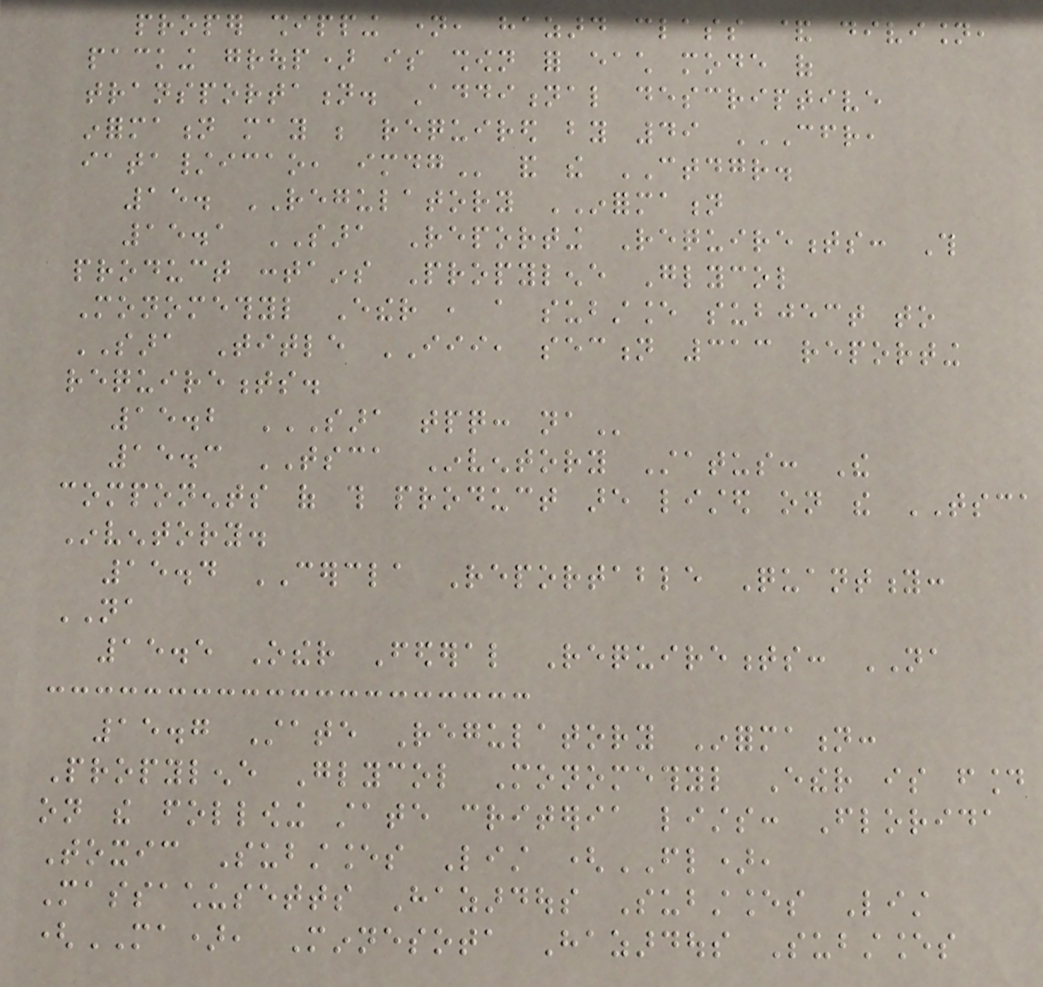proper shipping name, hazard class & division,
packing group) is shown for each mode of
transportation. Additional descriptive
information may be required by 49 CFR,
IATA/ICAO, IMDG and the CTDGR.
15. REGULATORY INFORMATION
15.1 SARA Reporting Requirements: This
product contains Propylene Glycol
Monomethyl Ether , a substance subject to
SARA Title III, section 313 reporting
requirements.
15.2 SARA TPQ: NA
15.3 TSCA Inventory Status: The
components of this product are listed on the TSCA
Inventory.
15.4 CERCLA Reportable Quantity:
NA
15.5 Other Federal Requirements: NA
15.7 State Regulatory Information:
Propylene Glycol Monomethyl Ether is found
on the following state criteria lists: Florida
Toxic Substances List (FL),
Massachusetts Hazardous Substances List
(MA), Minnesota Hazardous Substances
